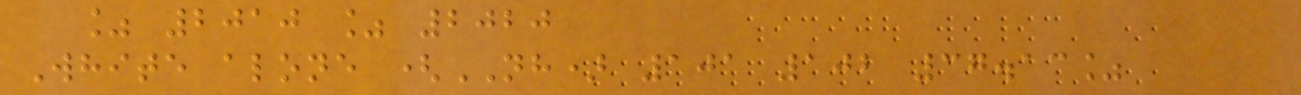% 2010 % 2020
White alone (NH) 101 102 37.13%
